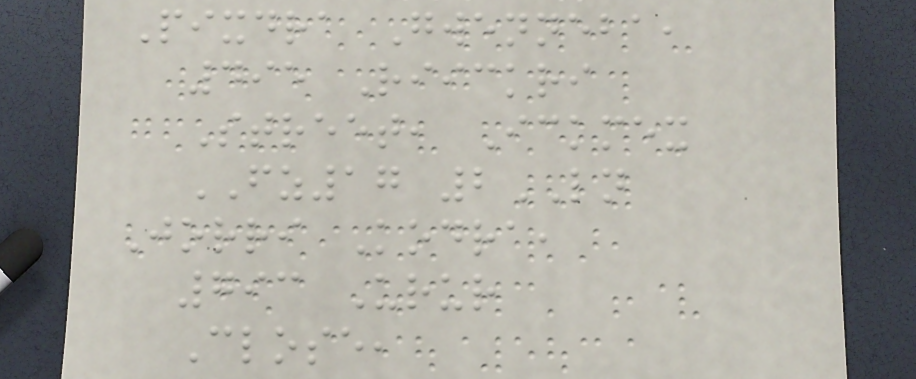Pixdra Gwenneba,
495 Riickri
Street, Ickmex
FZ17 2LN
Jorri Kodra,
793 Urur
Close,
